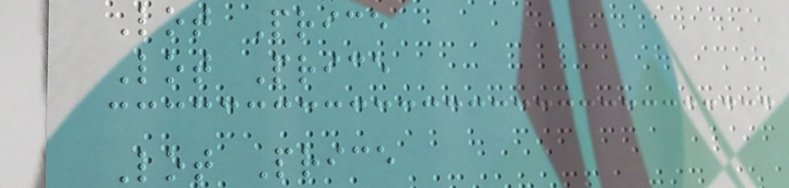Lot Price
Lot Price
Lot Price
